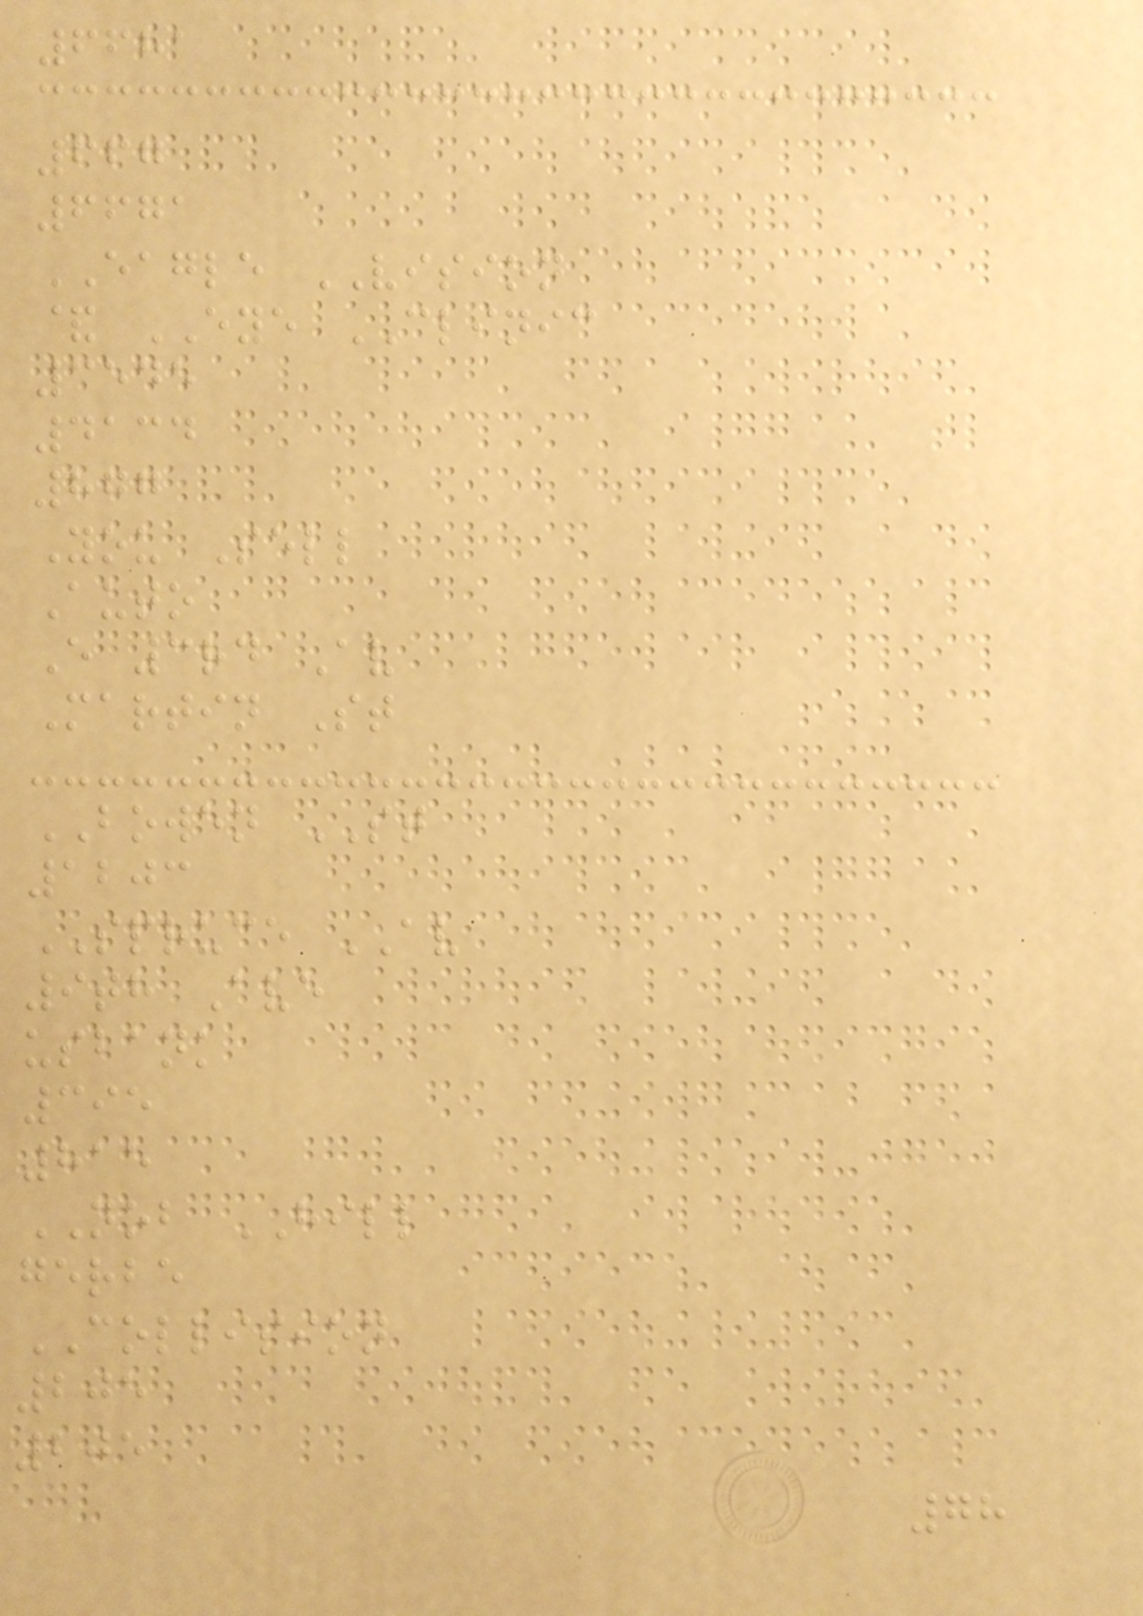6681
667
6671
EAGLE VISION
& EYE CLINIC
3545
4134
877
You Sell
Auto
E 3rd Av
Martin St
BOWEN ST
1203
SPRUCE AV
9th Ave
usbank
395
815
NOB HILL
gerbe
COLLISION
205
205
78
